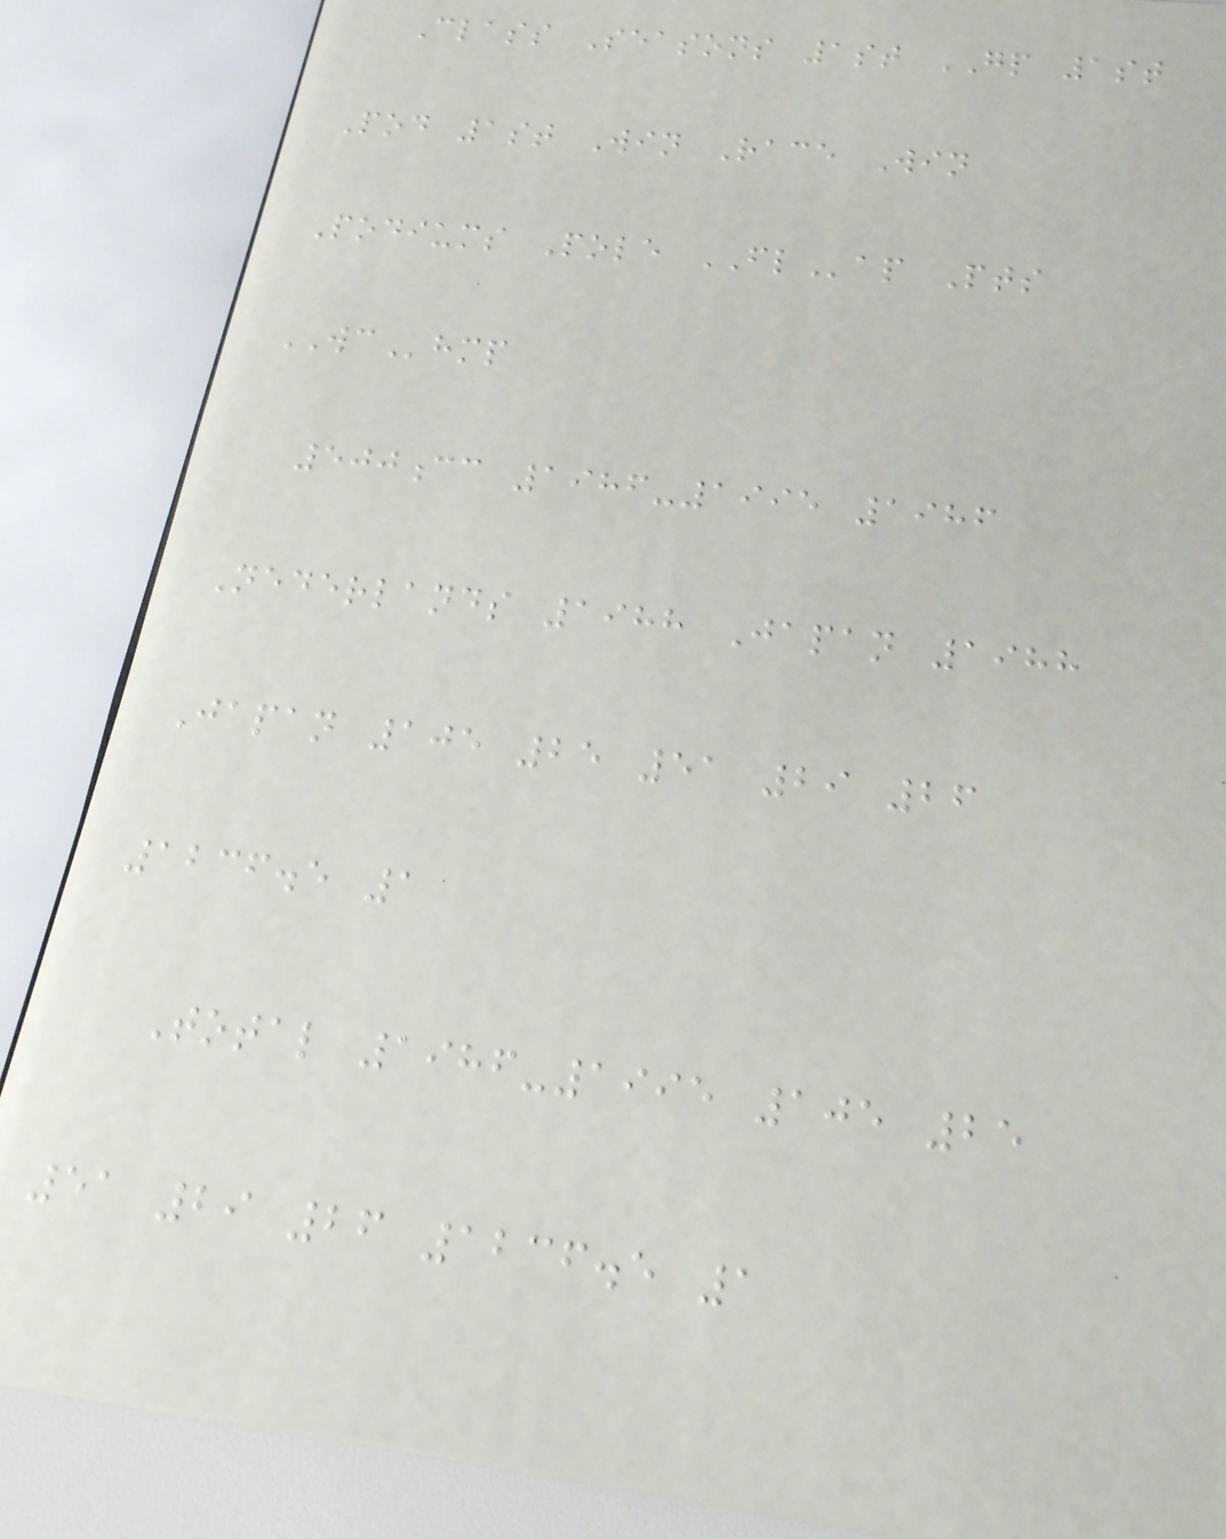Class Seasons 1st GP 1st
Pod 1st Win Race Win
Podiums Pole FLap Pts
WChmp
500cc 1986-1995 1986
Nederlands 1988 Japan 1988
Japan 105 25 51 29 26
1236.5 1
Total 1986-1995 105 25
51 29 26 1236.5 1
